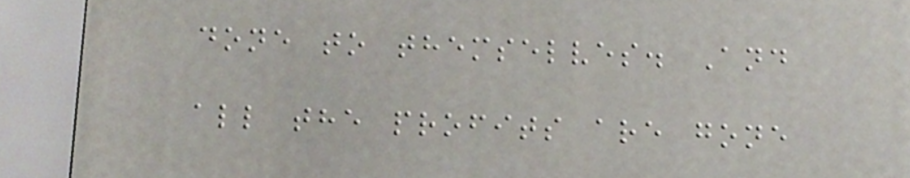done to themselves. And
all the profits are gone
